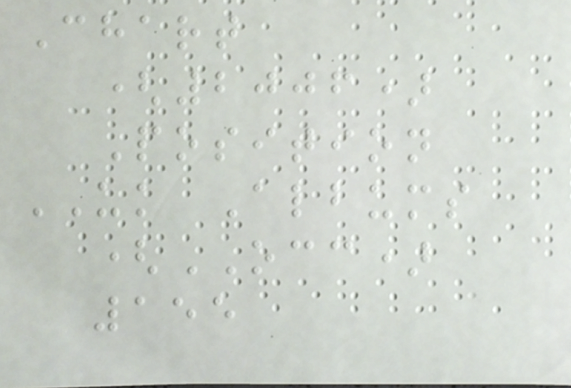Chart
(2006)
Position
UK Albums
(OCC)
155
